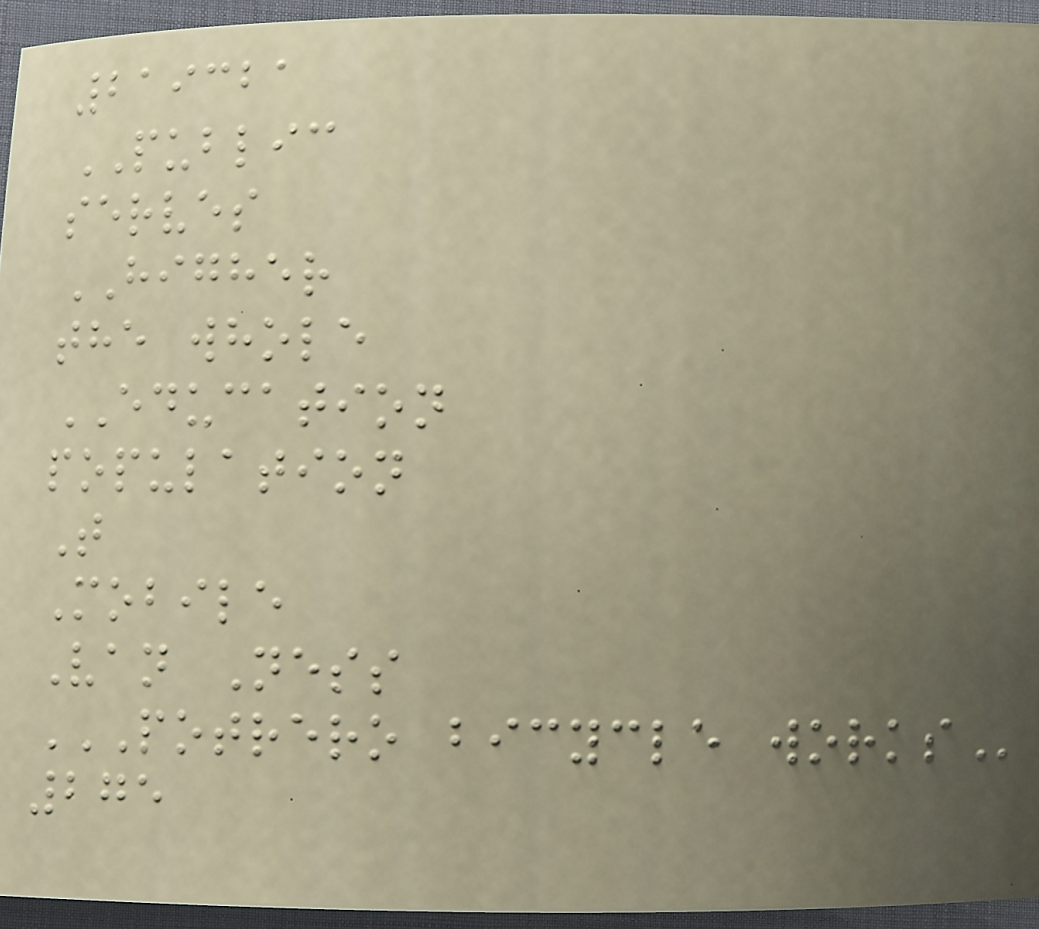219321
PUBLIC
serves
HIGHER
the whole
EDUCATION
population
T
Mobile
Van Ness
POTRERO BICYCLE WORKS
275
